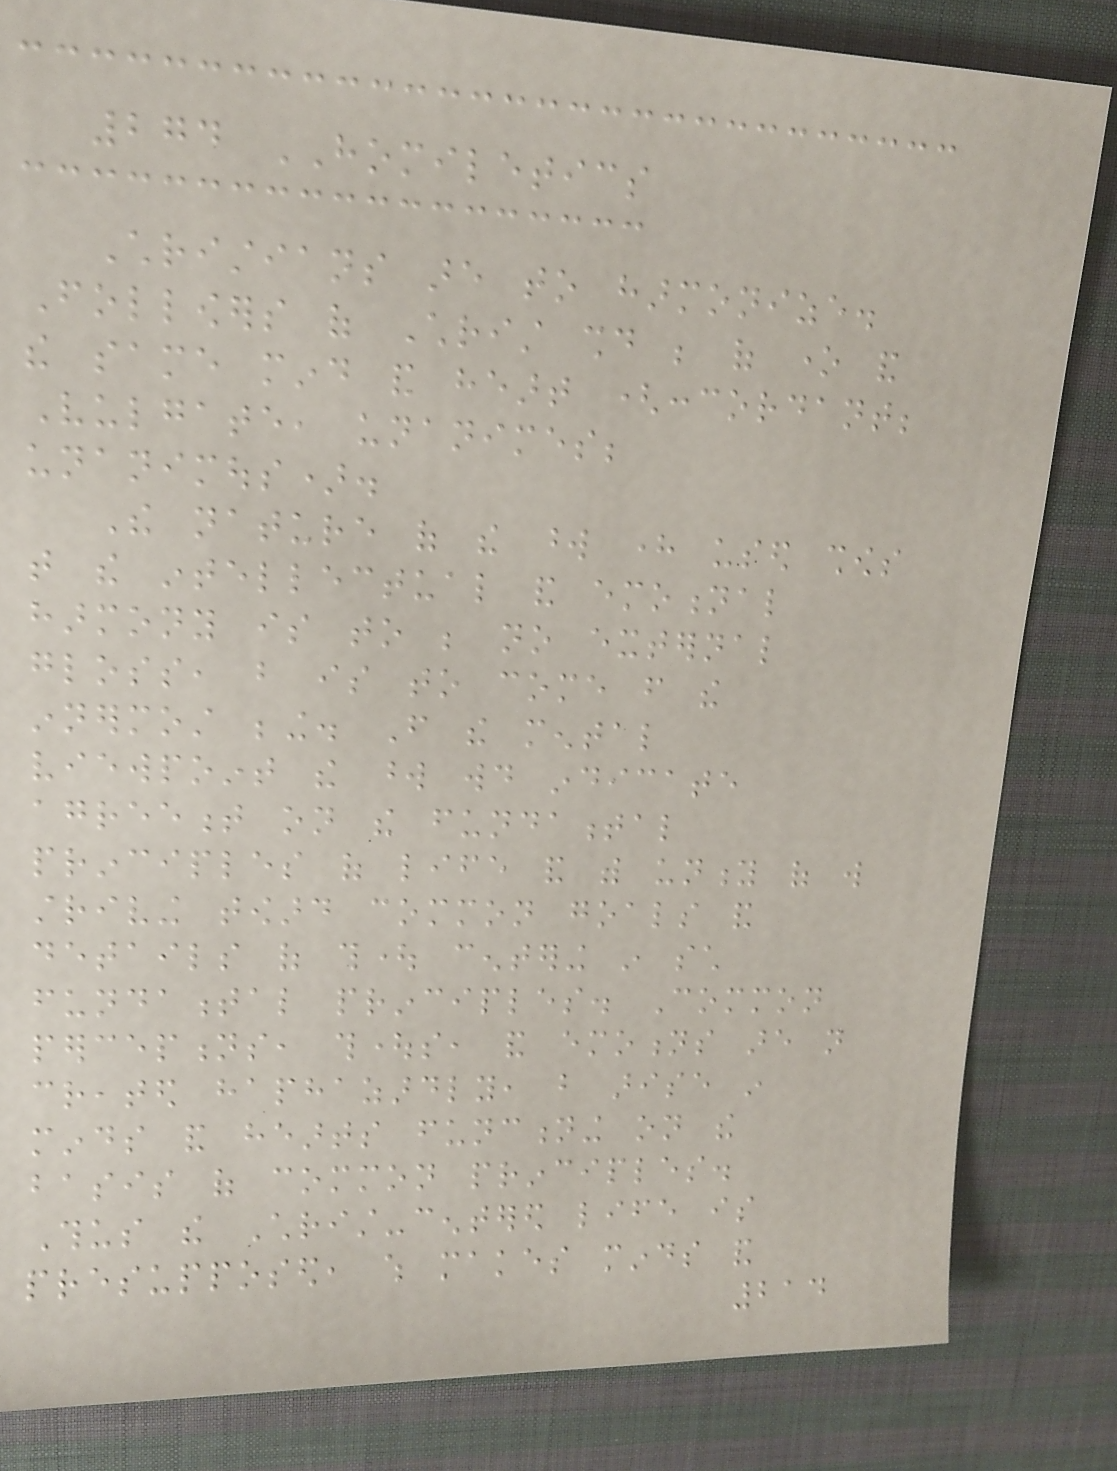274 HOMILETICS
Christians are to harmonize.
Followers of Christ should be of one and
the same mind and heart (concordant;
Vulgate, unanimes;
unanimous).
The nature of the word here used shows
that the intellectual and emotional
harmony is to be no external
gloss, but is to come from the
innermost being. From the mental
viewpoint the word would indicate
agreement on the fundamental
principles of life and with unity of will
striving toward common goals and
details of thought centering in such
fundamental principles. Common
perceptions, thoughts, and emotions are not
created haphazardly, but arise in
minds and hearts functioning on the
basis of common principles.
Thus the Christ-centered life is
presupposed, which makes minds and
214
